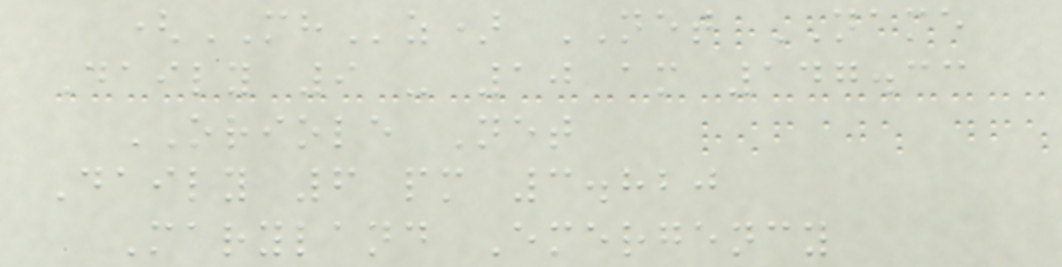(MHz) NET NAME
Daily 9 - 10 am 147.33
ORIOLE Net
Daily 6 pm 3.820
Maryland Emergency
